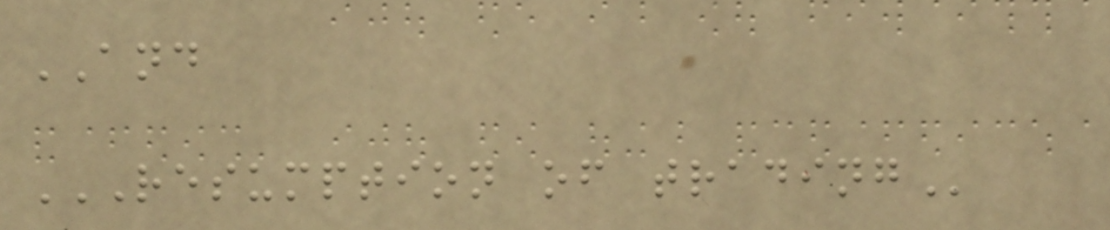AND
RESUMPTION OF TRADING
